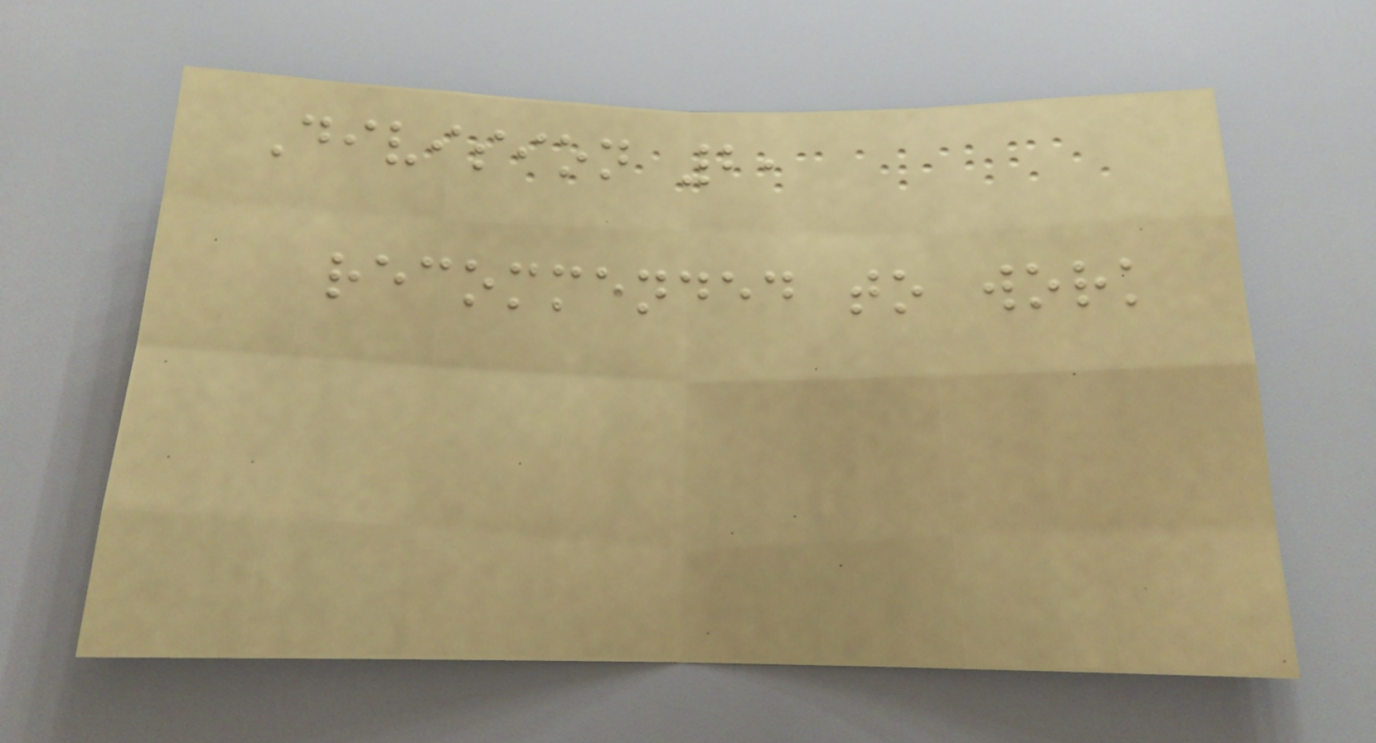Division 2,
recommended to work
